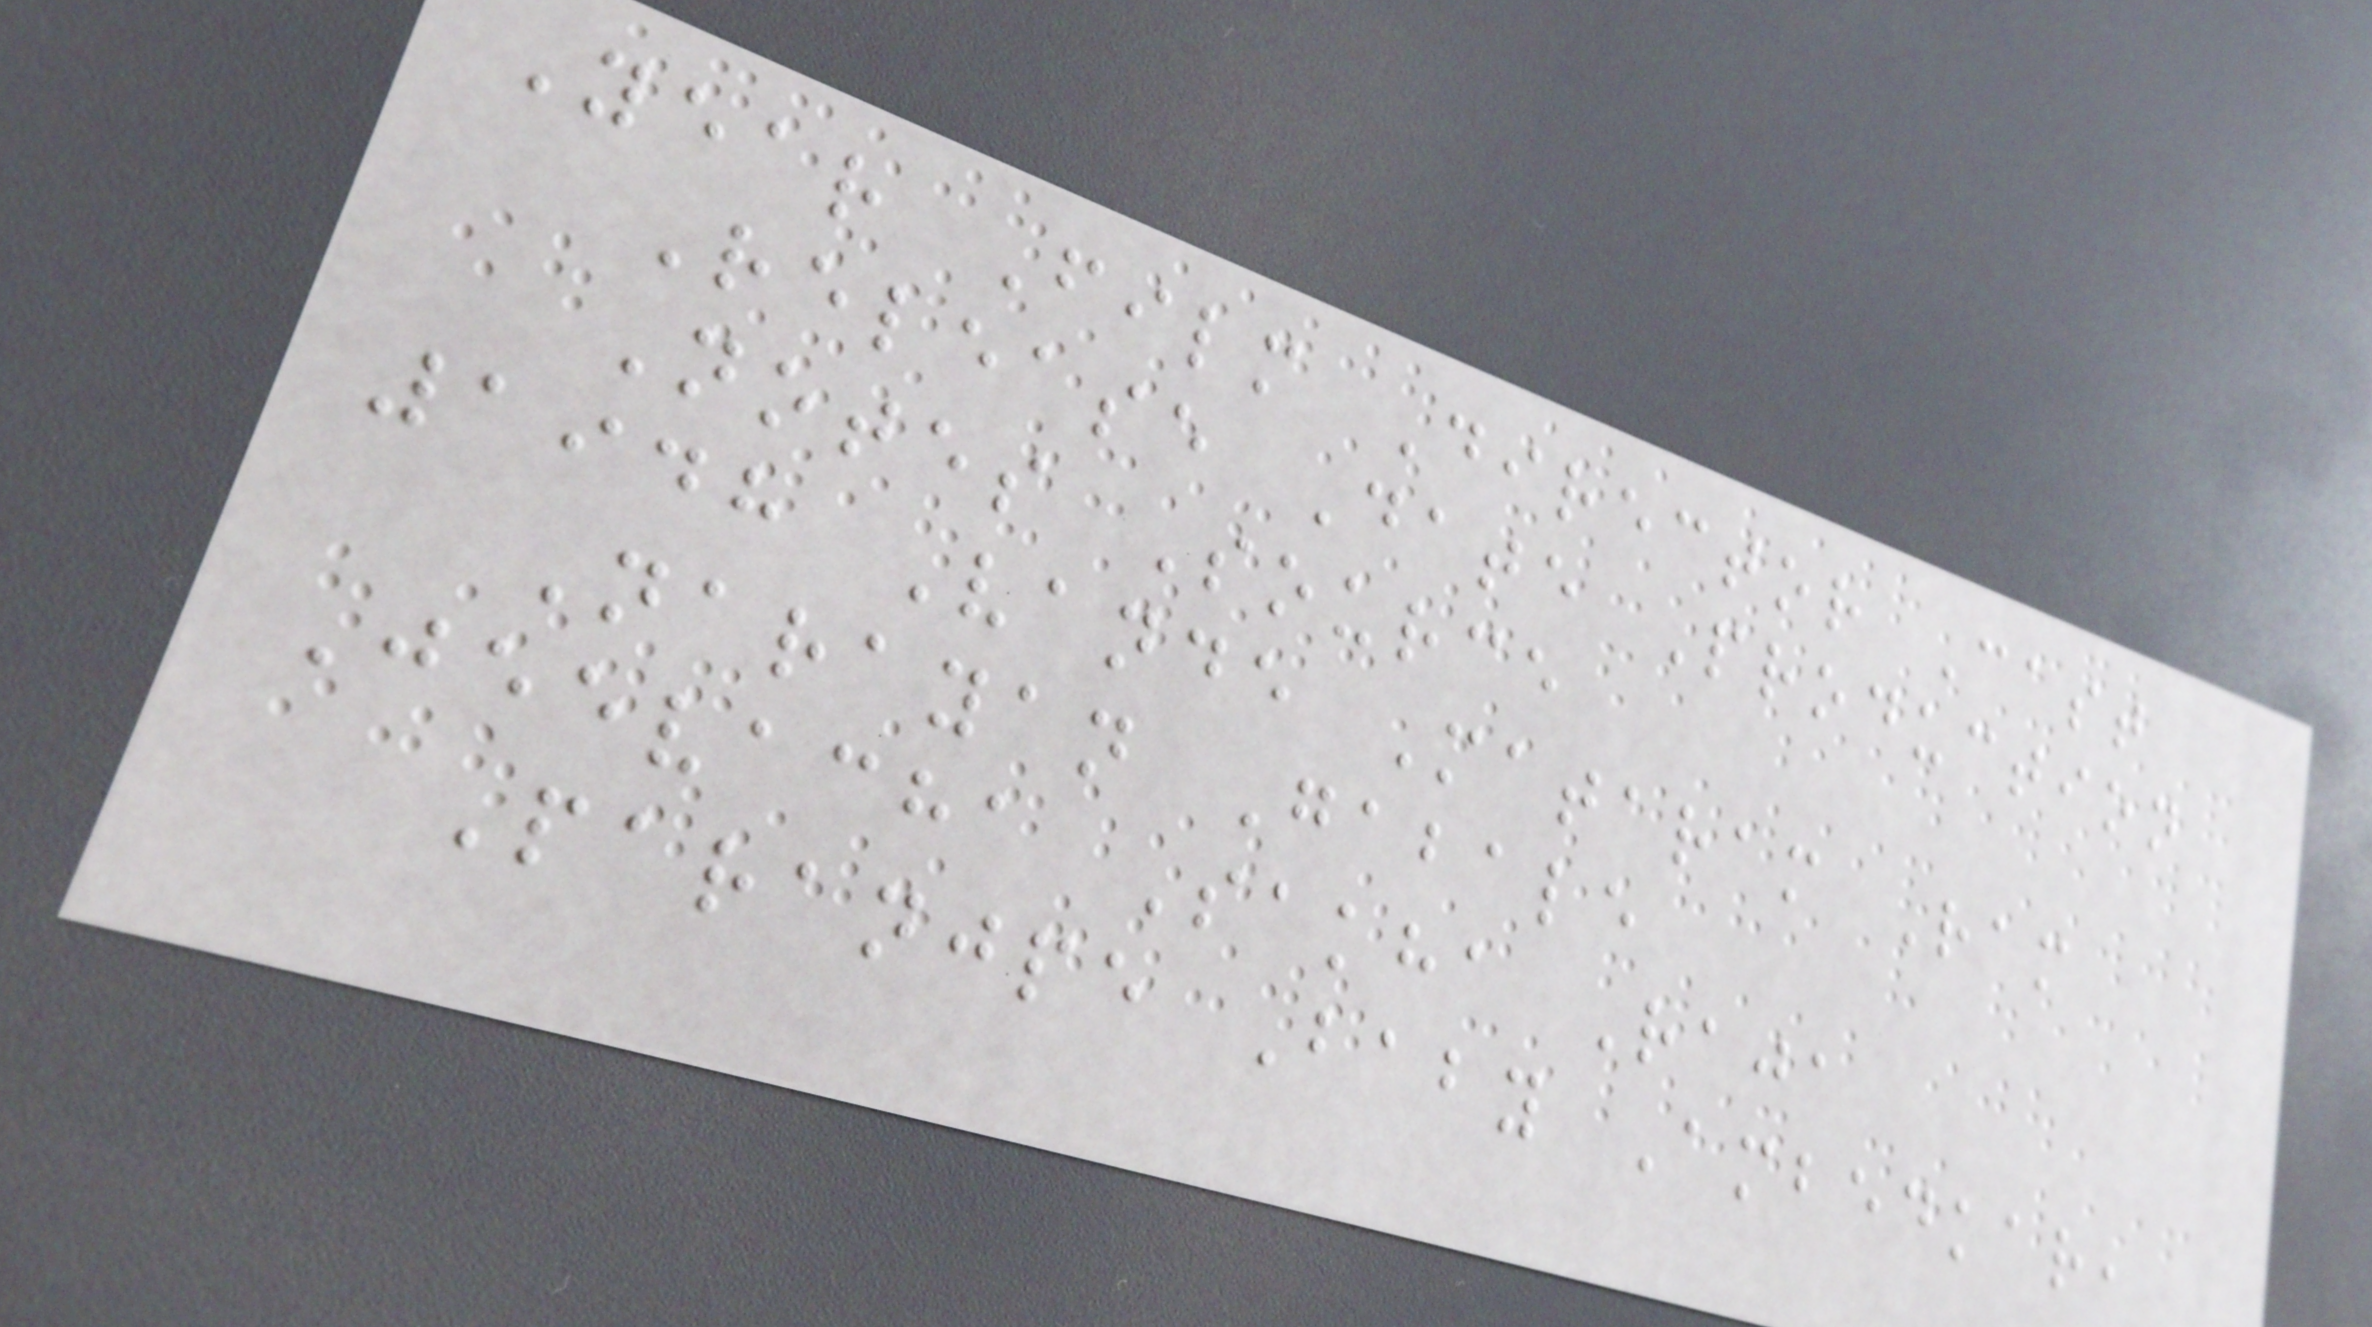Year Film Director Cast
Release Date Production
Notes Source
1948 Vande Mataram Ram
Narayan Gabale
Jeevacha Sakha Raja
Paranjpe Baby Ambedkar,
